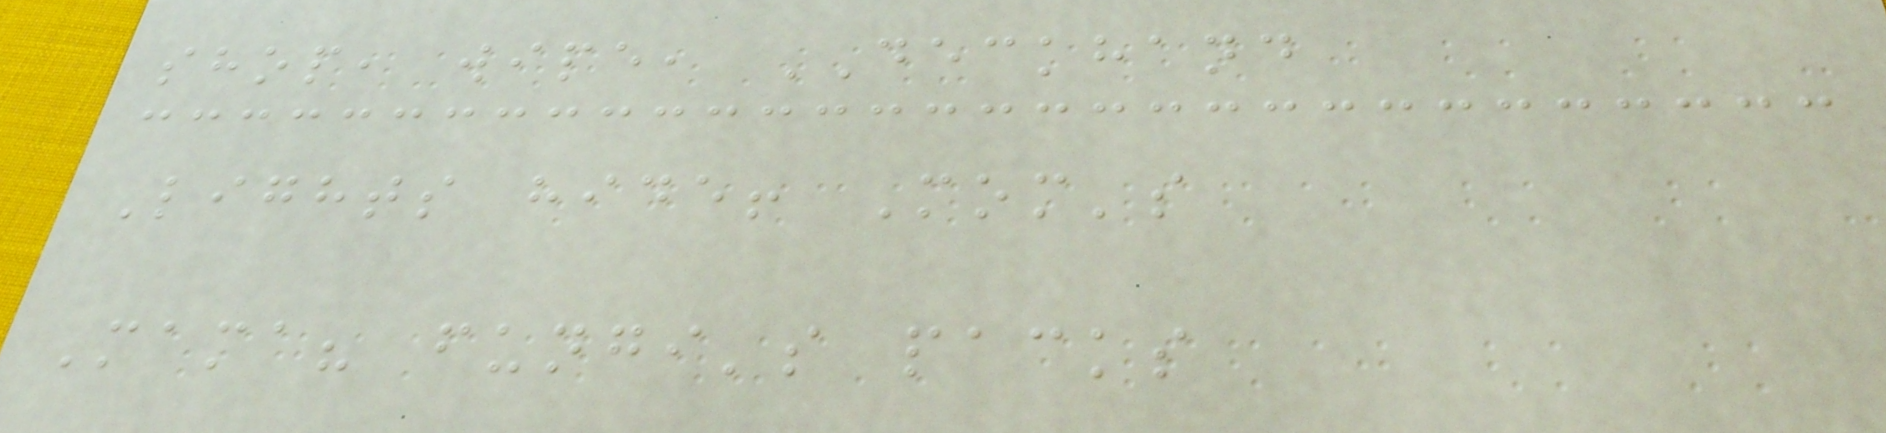shop, wipe, DECKHAND
Lights hide! Mom's
Mama? fungi's packs
